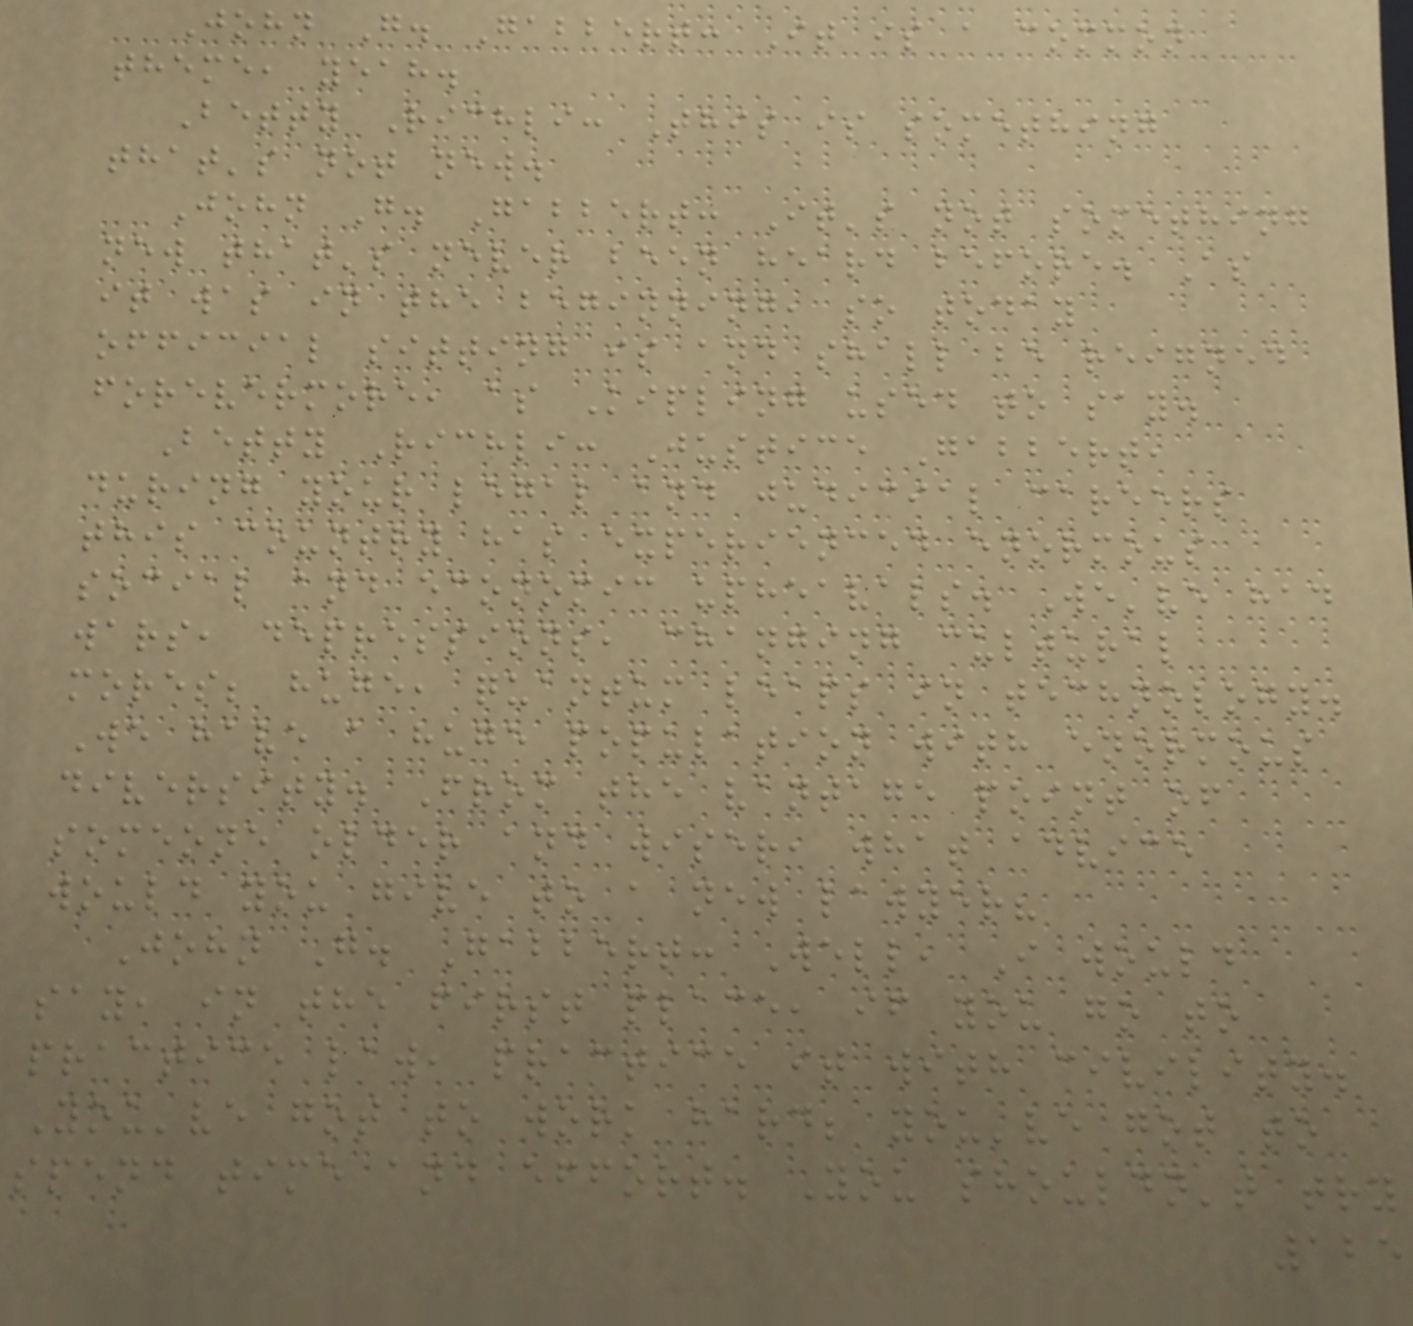John G. Gabbert: It is a common
theme, yeah.
Betty Richli: This is something
that's not new.
John G. Gabbert: It's not something
new that's never been heard before. As
it was in the beginning, so today
official sitting is and shall be reigned
forevermore, as Kipling used to say.
Betty Richli: Justice Gabbert,
during your legal and judicial careers
this country has experienced enormous
social and economic upheavals. We've had
wars, depressions, changing cultural
mores; huge, quantum leaps in technology.
We have a huge population with enormous
diversity. From the vantage point of
someone older and wiser, what advice
would you give to a new lawyer?
John G. Gabbert: Well, I would
say, in the first place, if you go to
practice law, practice it with civility.
You've got to work hard; you've got to
spend time and effort. You shouldn't try
125
